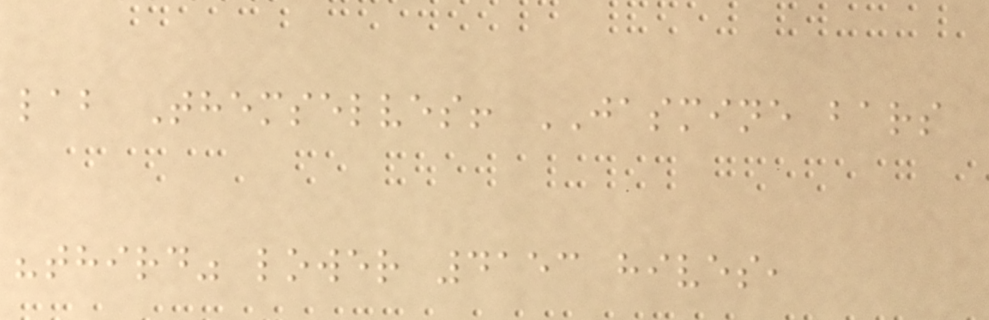lab Themselves! JASMINE bars
"third" lower 4153 hives,
